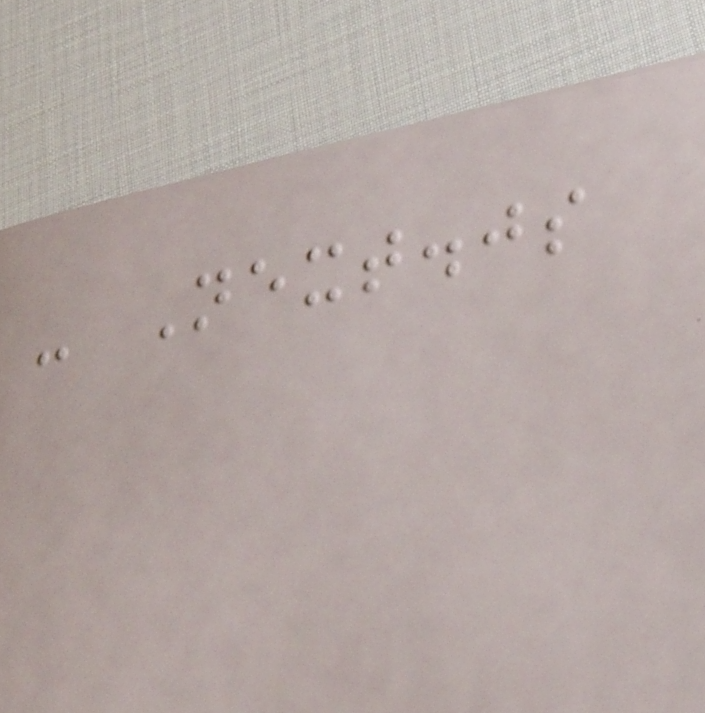- Next.js
